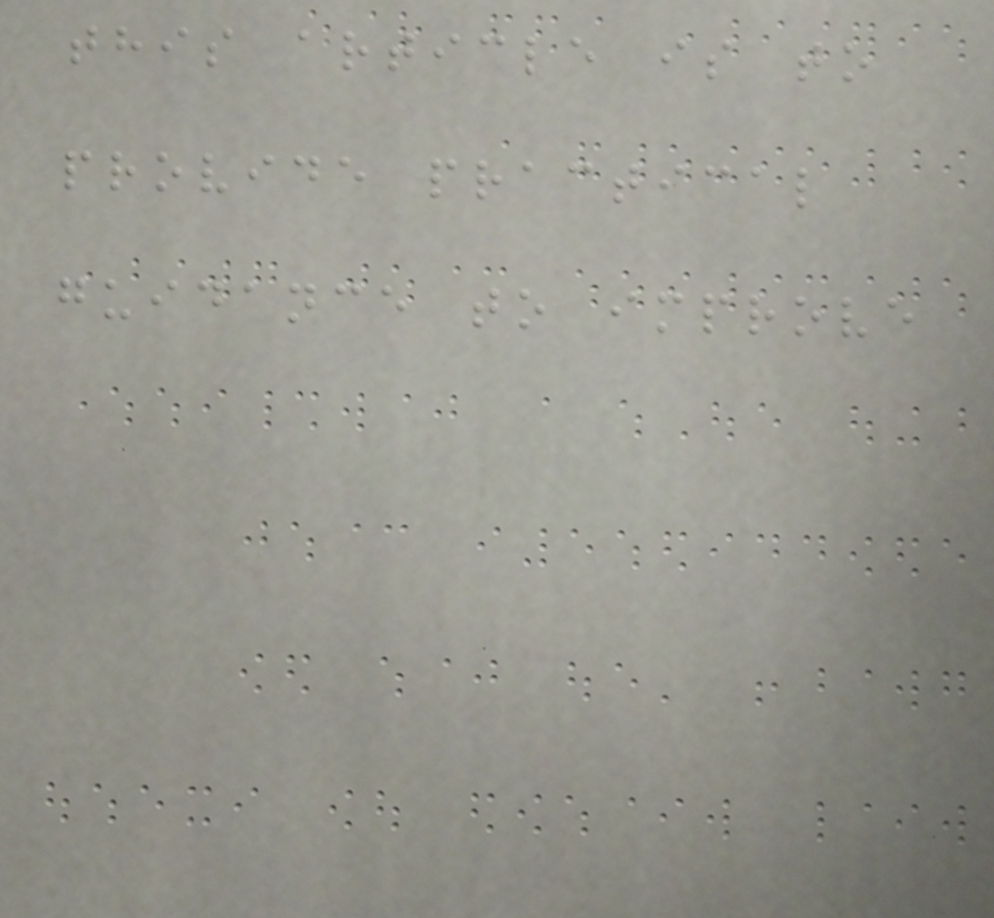this article is to
provide practical
guidance to improve
